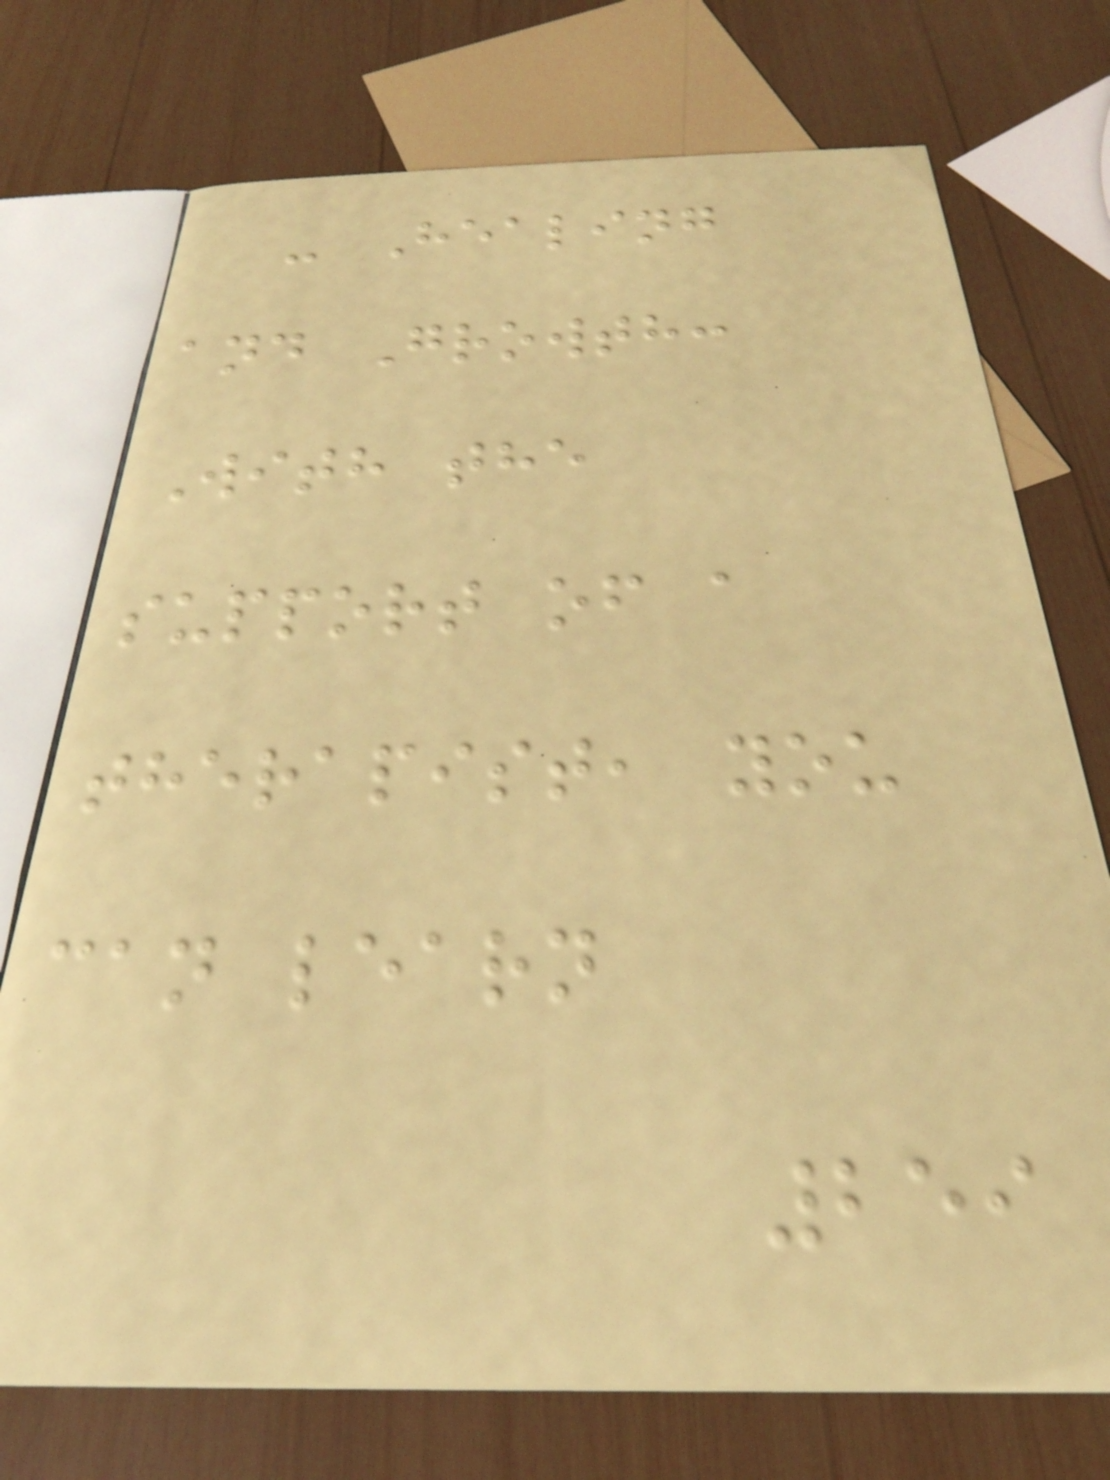- Healing
and Growth:
With the
support of a
therapist, you
can learn
259
